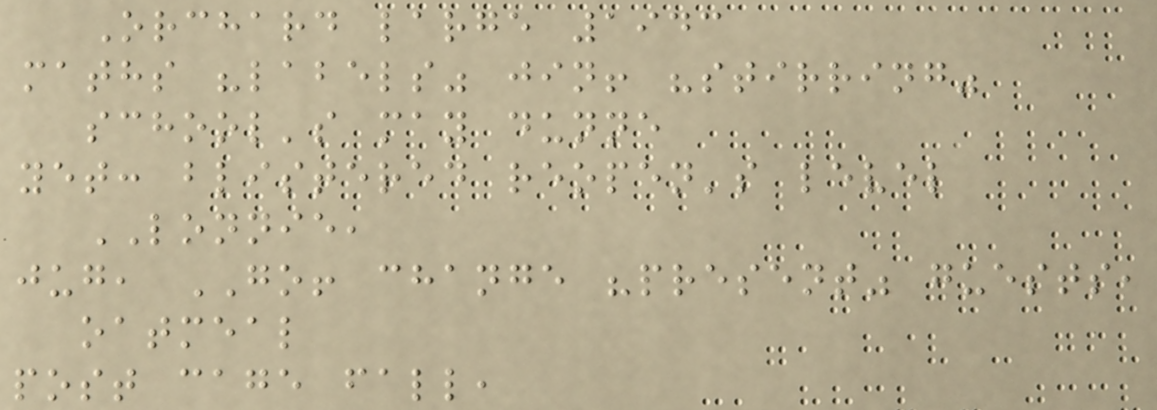Orchard large 1943
maths "labels" jin! "stirring"
school's may dunne
yet: blistered reopen's level
LONNIE,
jug, GO! change "present" guests,
oatmeal
post cage fall,
